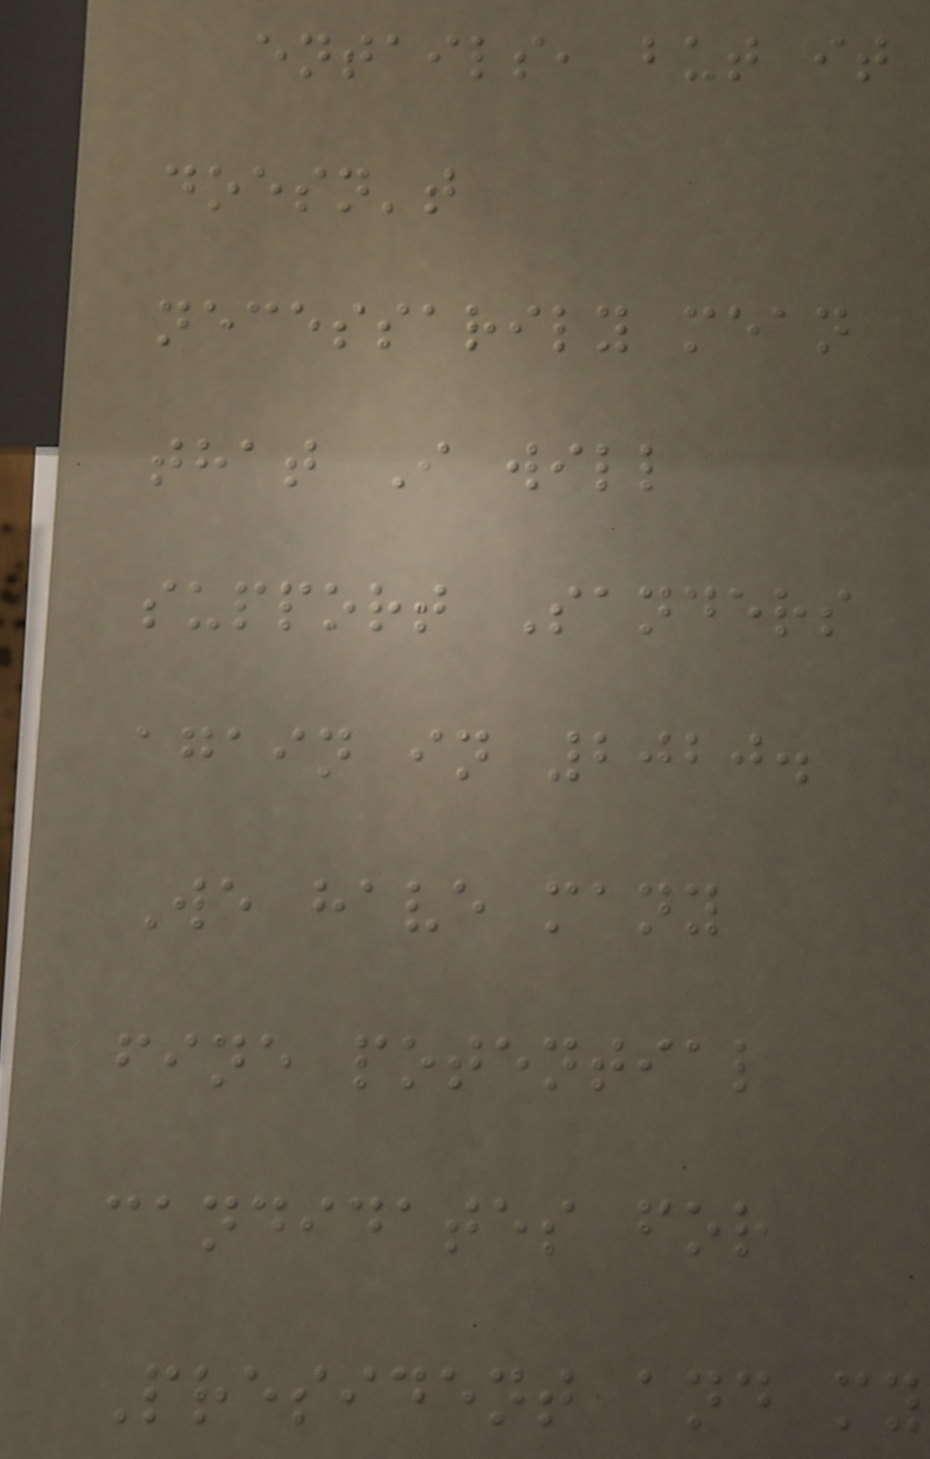entails, but it
doesn't
necessarily mean
that I will
support Sanders
again in 2020.
We have many
fine potential
candidates for
President and my
